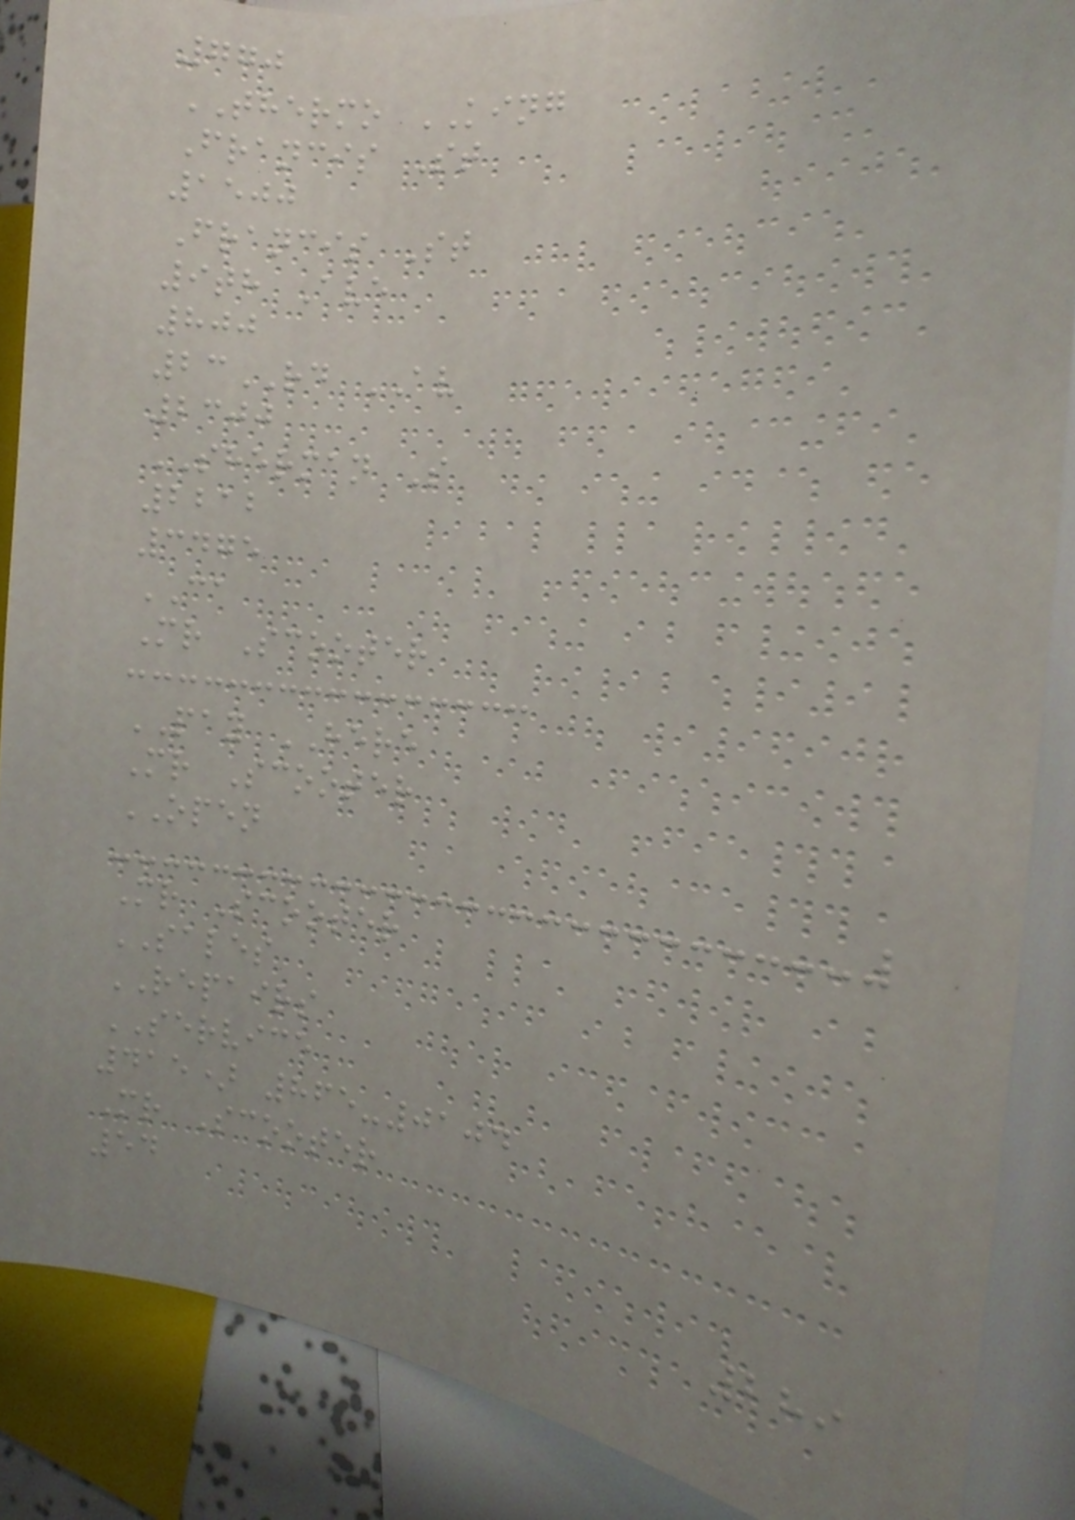770
THERMO KING
Francis St
1500
Francis St
9th Ave
800
23RD AV
2300
SHERMAN S
2212
3475
CA
Mr Scooter
PAY HERE
Mr Scooter
OPEN
Mr Scooter
SALES
REPAIRS
SERVICE
415) 865-0104
Mr Scooter
54
289
